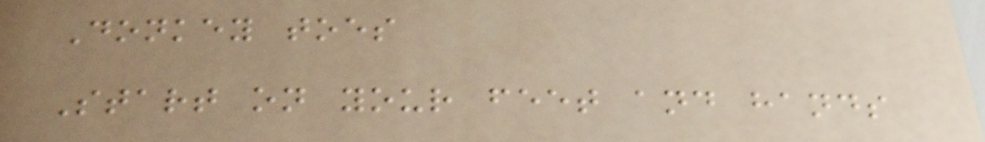Donkey toes
Start on your feet and hands
